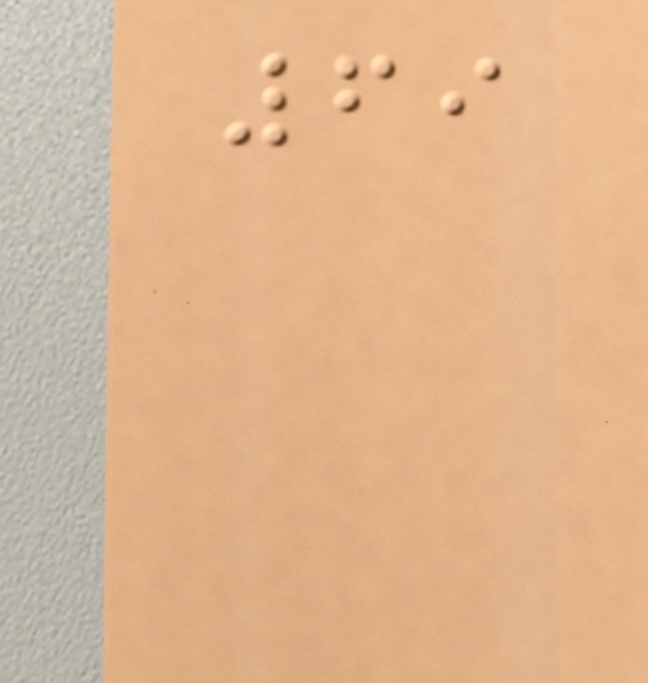69
